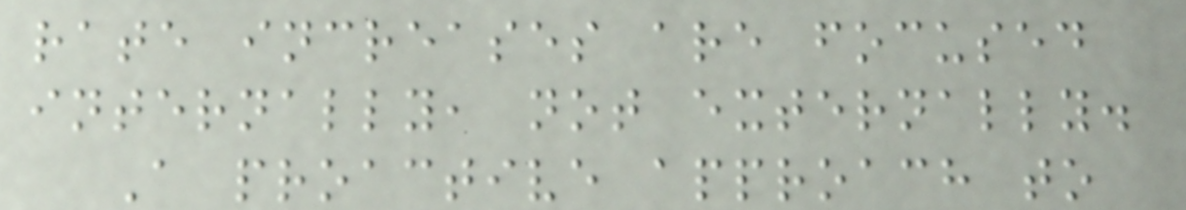rate increases are focused
internally, not externally.
A proactive approach to
